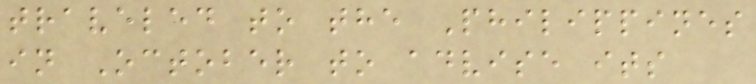traveled to the Philippines
in October to advise its
